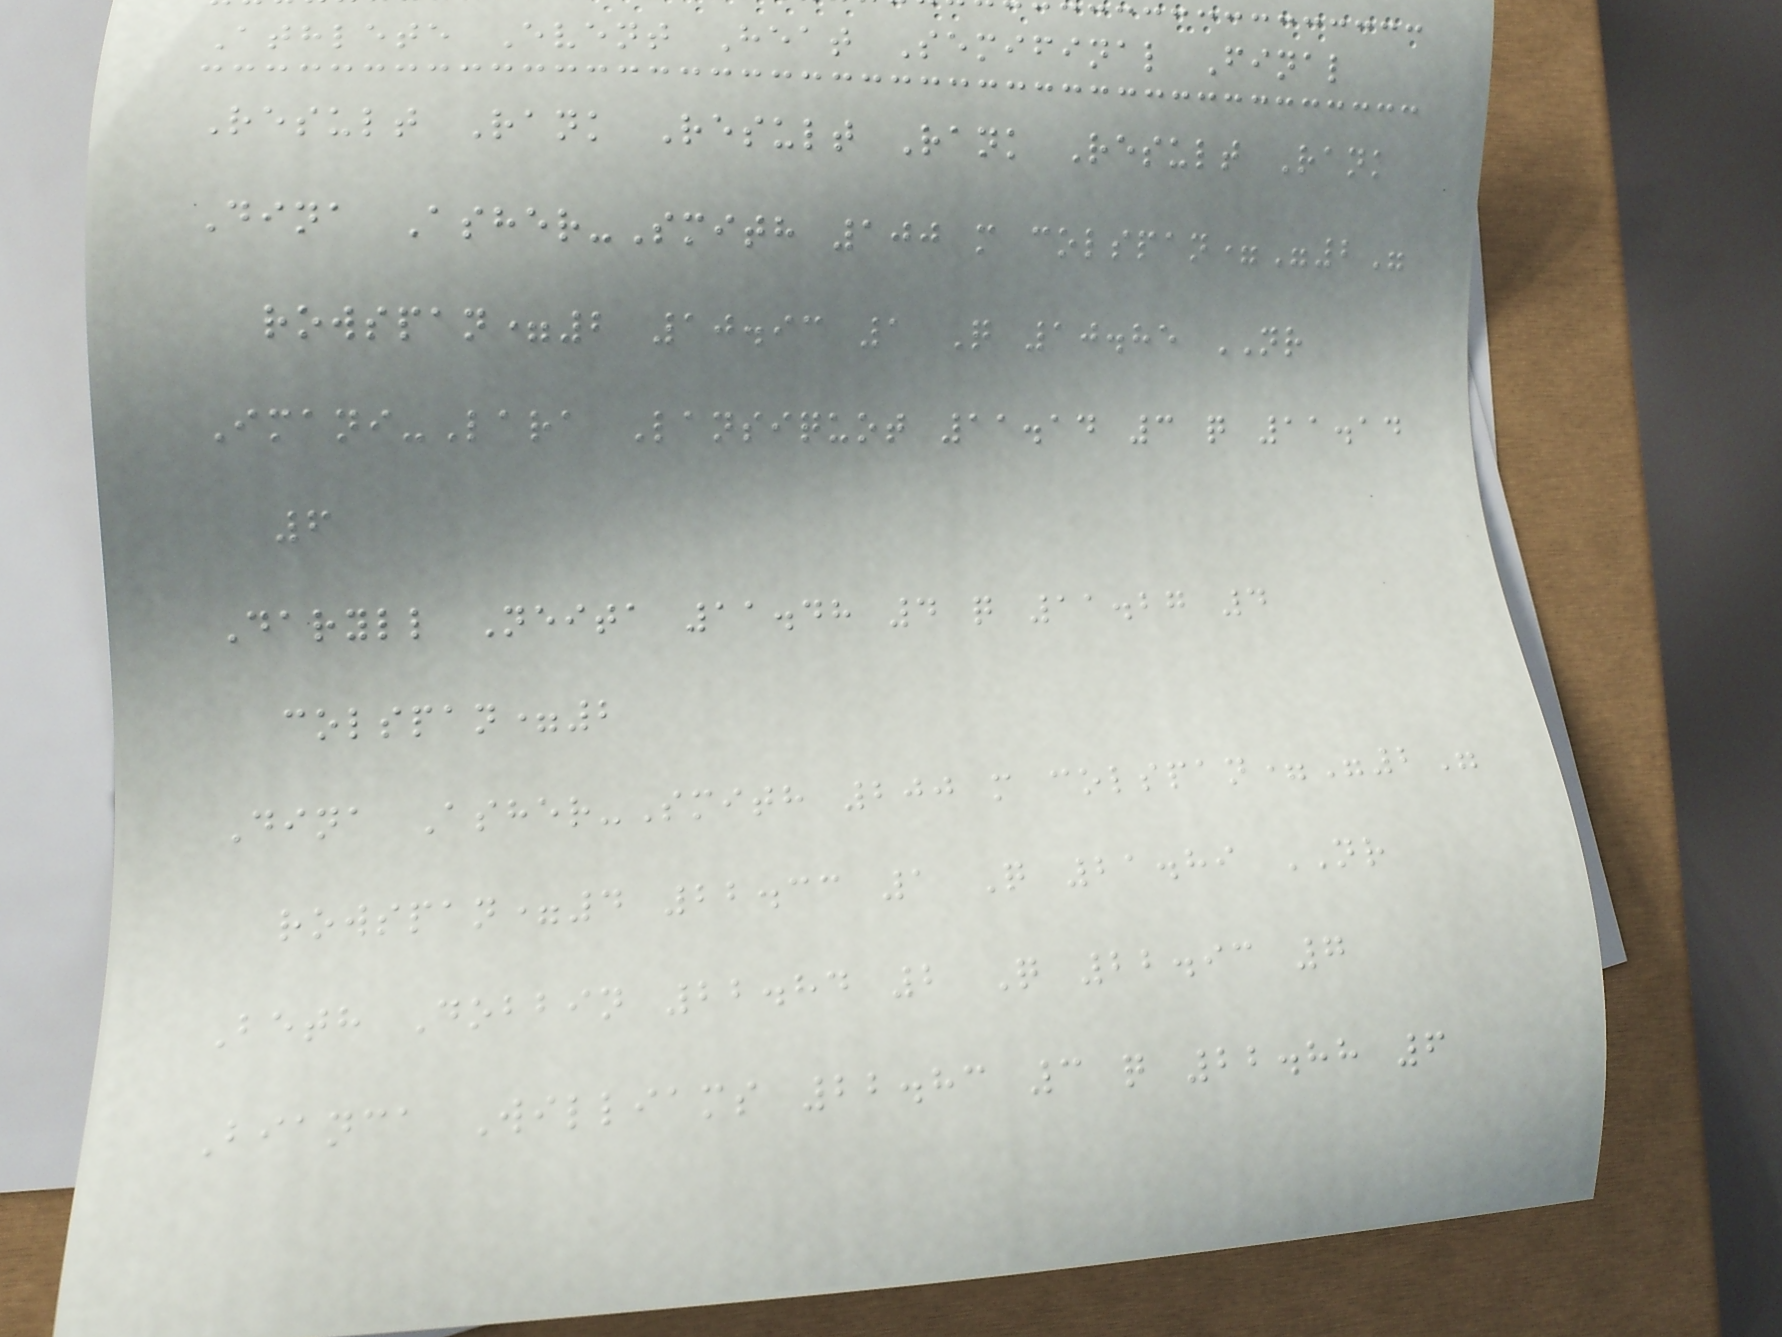Athlete Event Heat Semifinal Final
Result Rank Result Rank Result Rank
Dina Asher-Smith 100 m colspan="2"
rowspan=2 10.93 1 Q 10.85 NR
Imani-Lara Lansiquot 11.14 3 q 11.14
6
Daryll Neita 11.48 4 q 11.27 4
colspan=2
Dina Asher-Smith 200 m colspan="2"
rowspan=4 22.33 1 Q 21.89 NR
Beth Dobbin 22.84 2 Q 22.93 7
Bianca Williams 22.83 3 q 22.88 6
